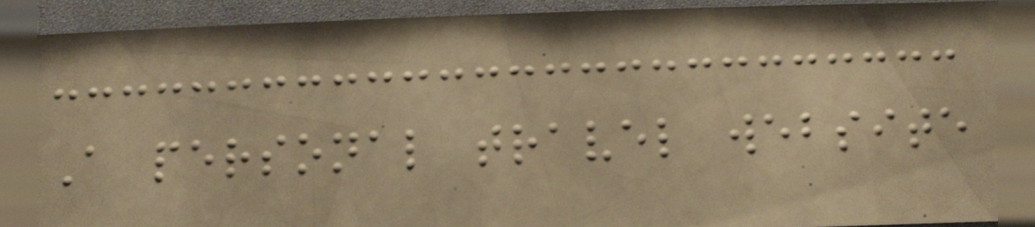A personal travel website
